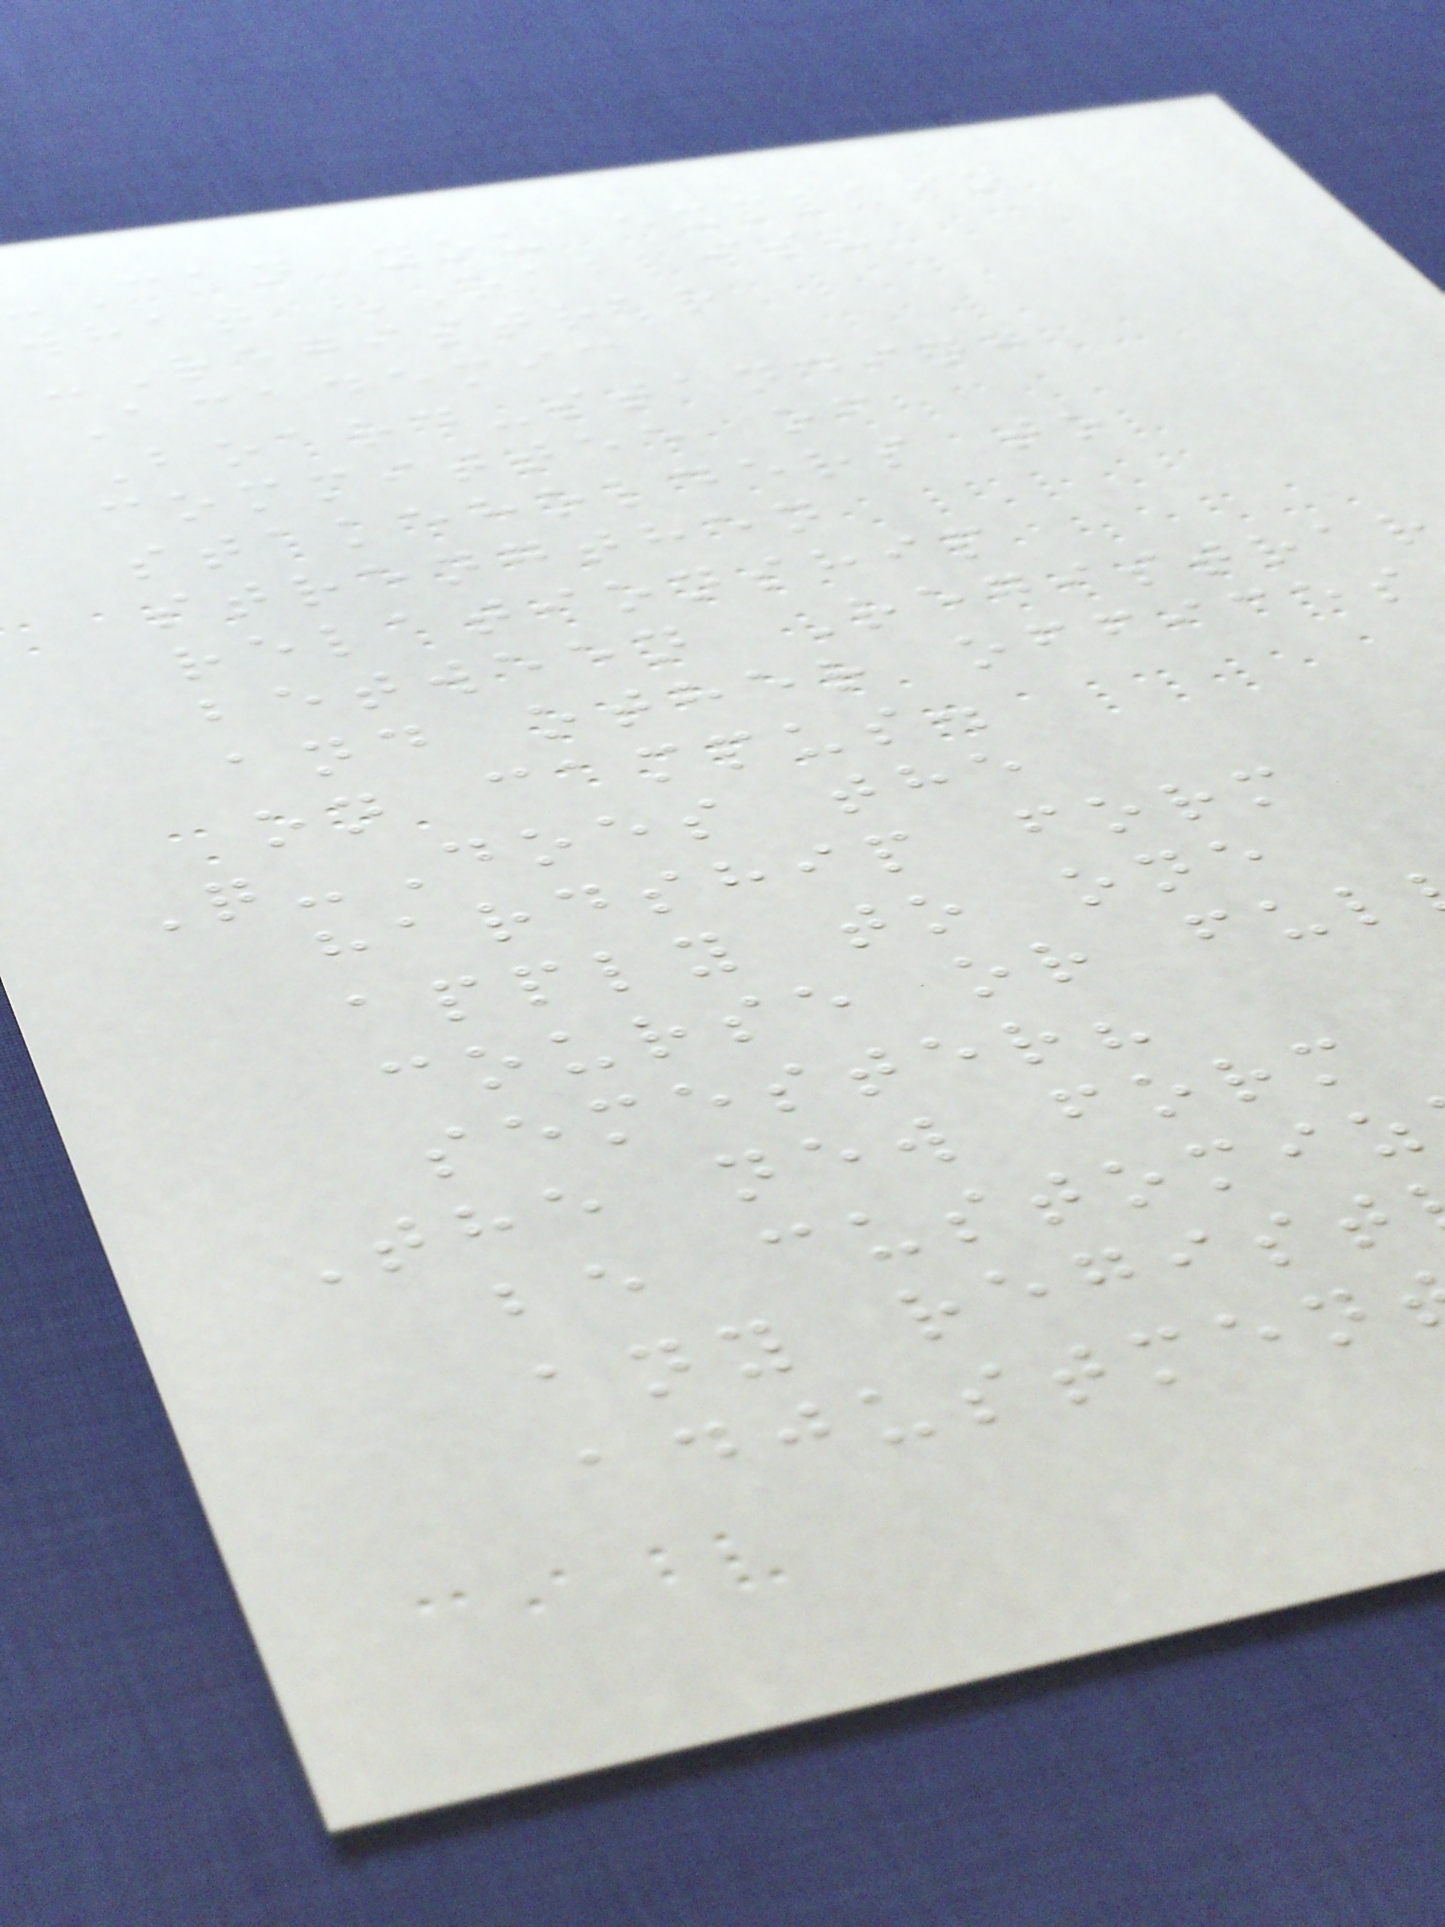Can you explain
what RAB is?
-Registrar
Academic
Board-standing
committee of
stakeholders to
strengthen
relationship
between Registrar
and other offices
on campus.
Q-Does the
hardship form
apply to one
course or ful
semester?
The new form
be customiz
any regist
adjustmen
